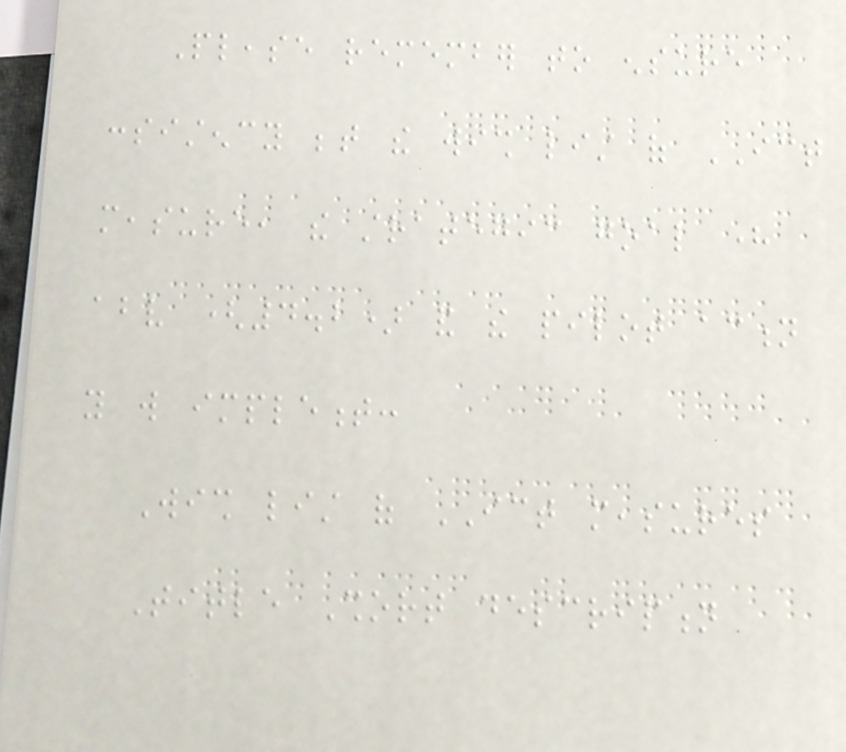Please remember to ensure
consistency between the wish list of ICT
measure, the strategic goal here
above (4.2) and the pilot action
you will implement:
Wish list of ICT measures
Title Short description
